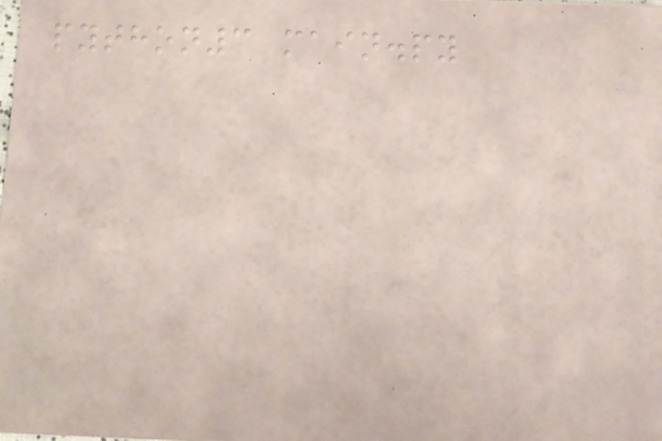python3 main.py
